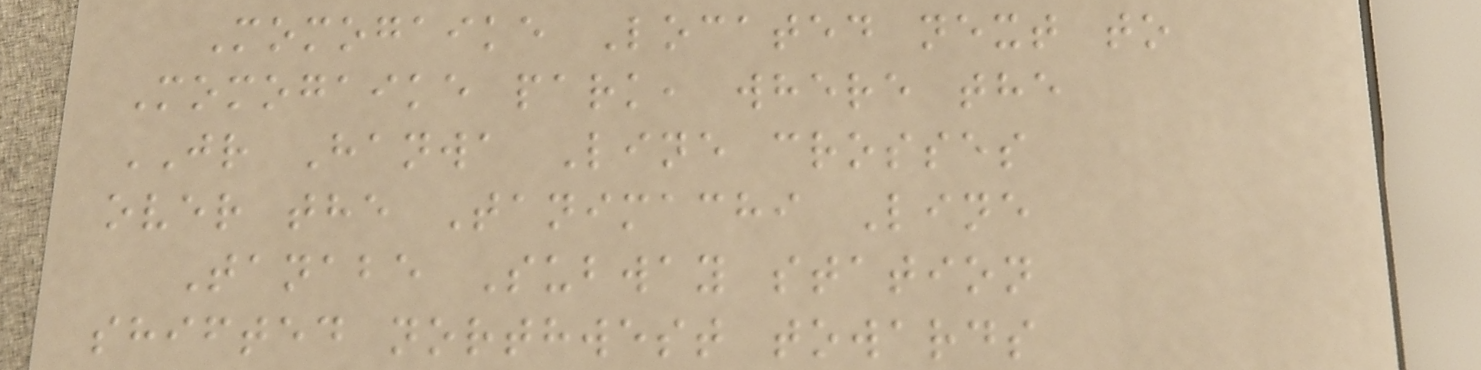Momogaike Located next to
Momogaike park, where the
JR Hanwa Line crosses
over the Tanimachi Line
Tanabe Subway station
shifted northwest towards
